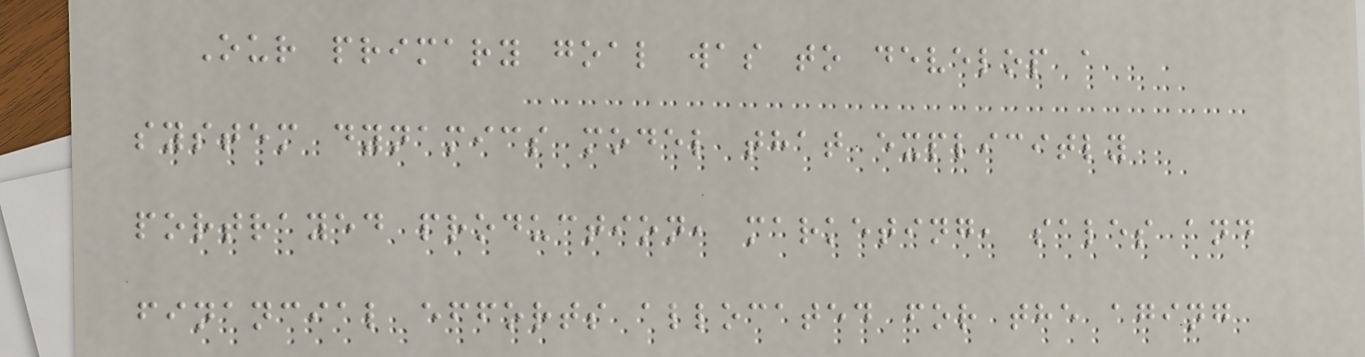Our primary goal was to develop a
system dynamics model that explicitly
portrayed production, marketing, sales and
financial efforts allocated for the aging
